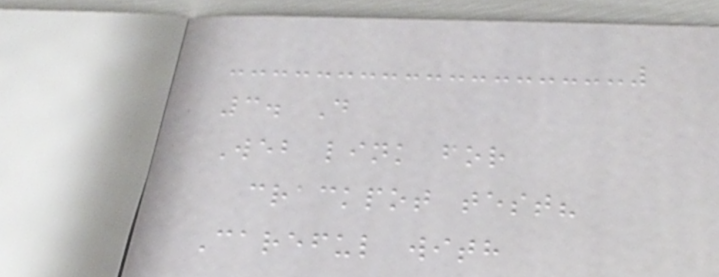3. D
Web link for
crackpot test?
Careful with
